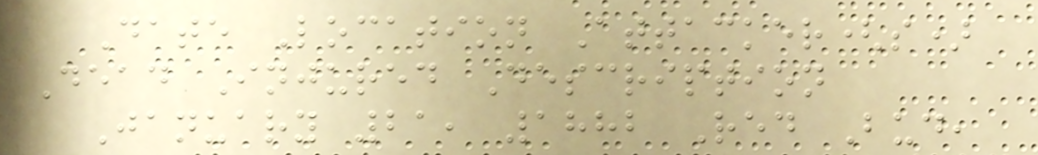Date Location Attacker(s)
Dead Injured Description
January 21, 1882 Red Bud,
